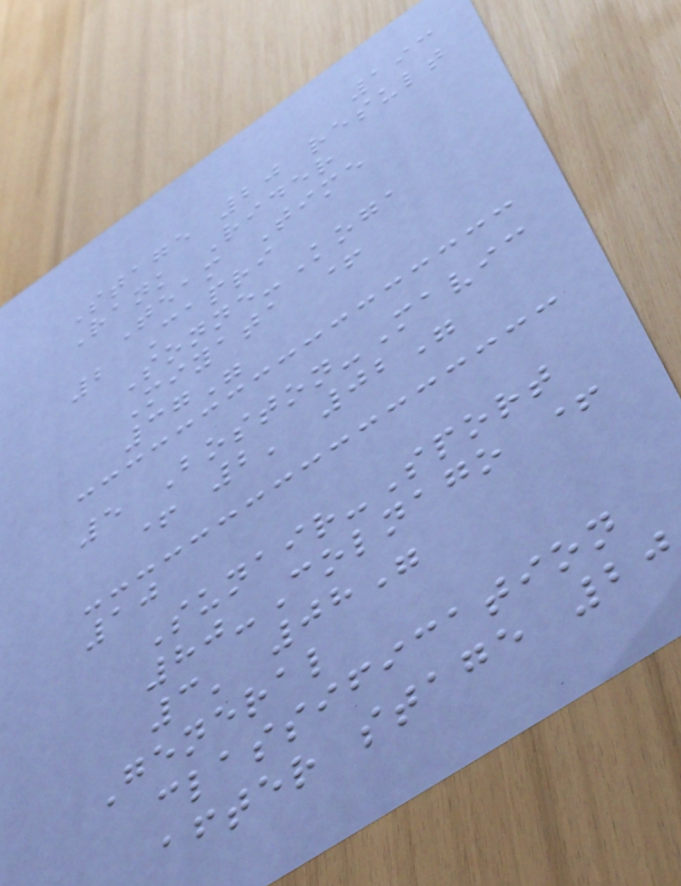193
Stage 20 result
Rank Rider
Team Time
2 Capri
Sonne-Koga
Miyata +
37"
5 Boston-Mavic
+ 2' 02"
10
Sunair-Sport
80-Colnago +
3' 08"
General
classification
after stage 20
